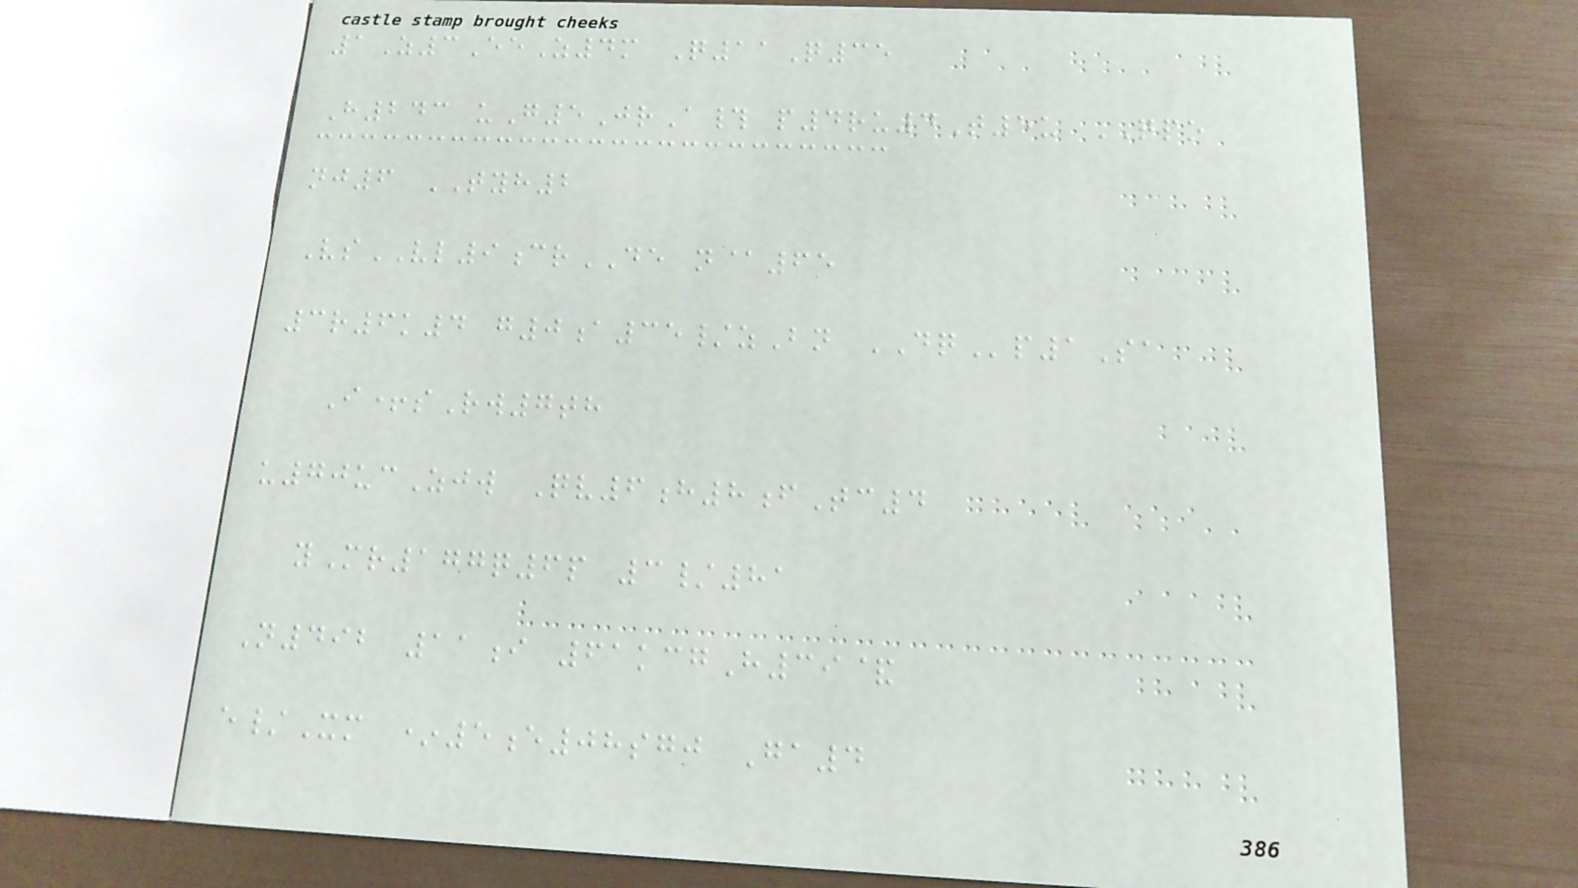1Z3EeZ4m Q11Q35
H243 uG5JrA# p4ru4T5u QPO
nj6 TYH2
VsVL9crDE n@65
3r6k4 g0a35/zBn DQp1Sa
I+sRw7th
u70ucZjw Qv6h8fTc4
yMr177q6p 3/81
N492 11i 61kcgH39&
e/Xm *5e08sgj Ga4
